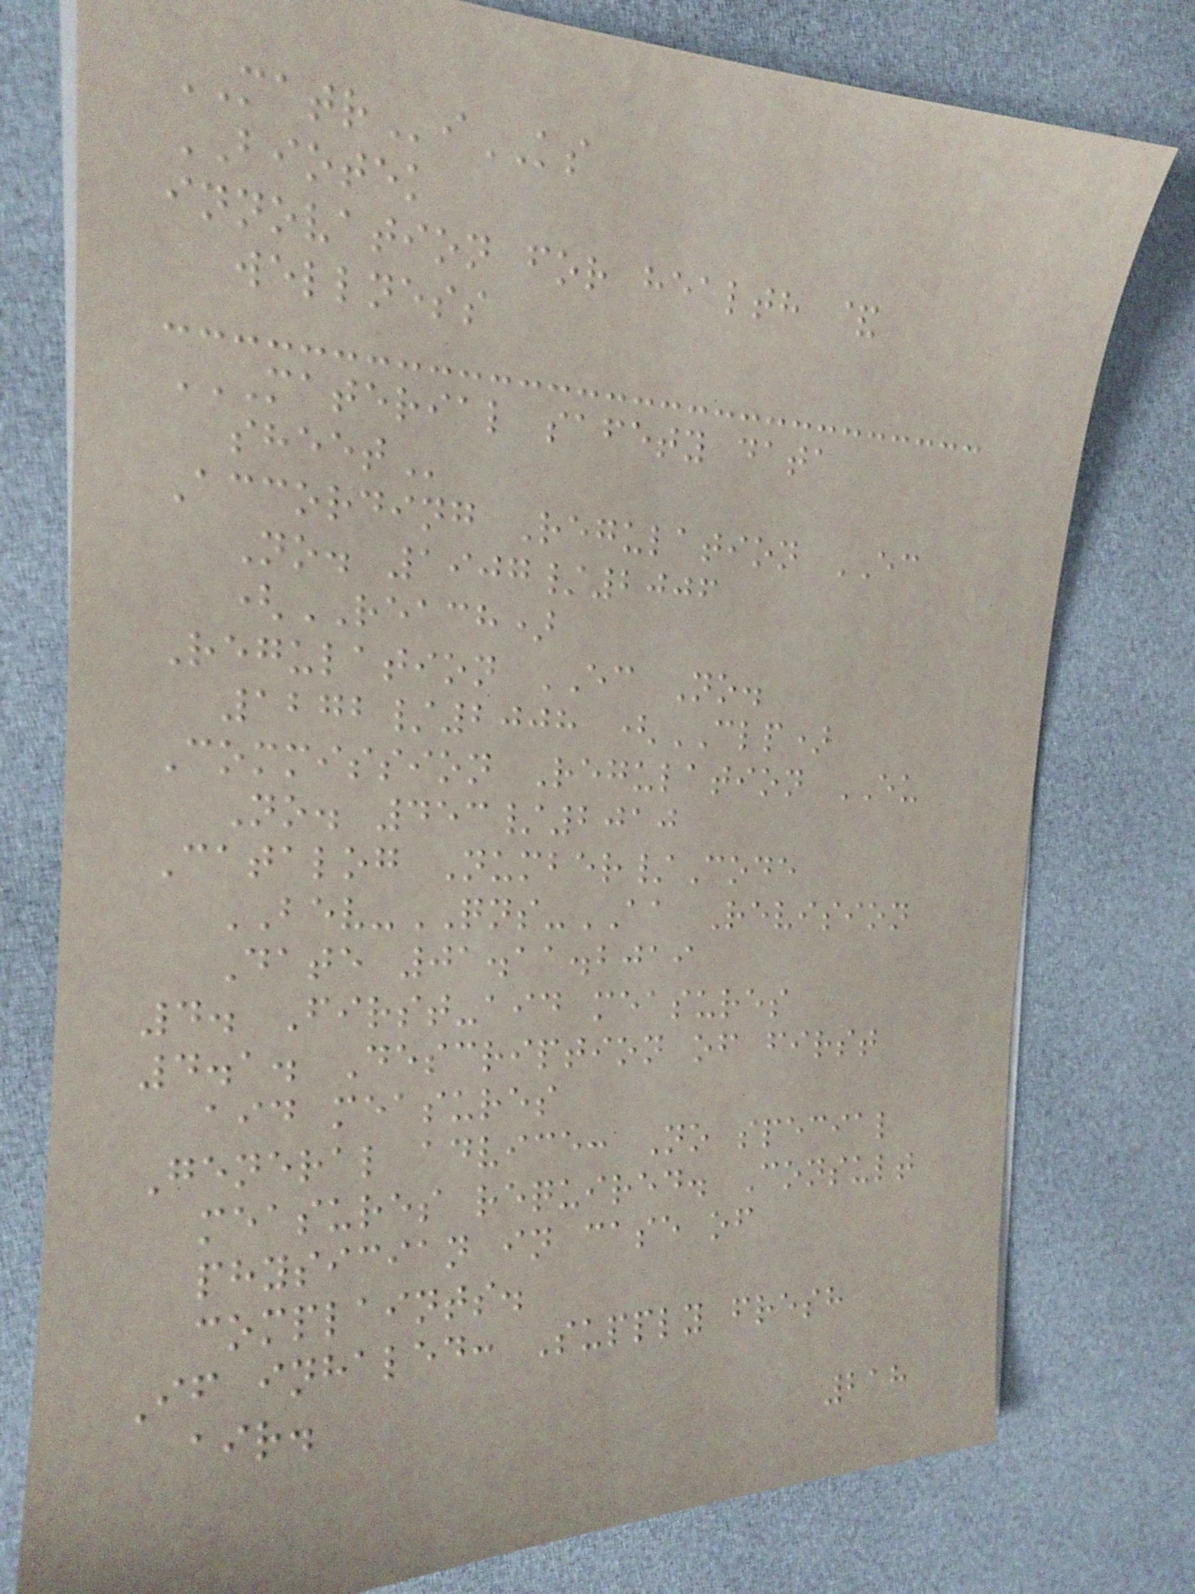MATRiKS
BIOTEK
innovation for health &
wellness
MATERIAL SAFETY DATA
SHEET
According Regulation EC
No. 1907/2006
(REACH)
Regulation EC No.
1272/2008 (CLP)
Commission Regulation EU
No. 453/2010
Catalog Number/Code
BEV-QNS-AA Revision
Date 01.11.2019
4. First-aid measures
4.1. Description of first
aid measures
General advice: No special
measures required. Consult
physician in case of
complaints.
If inhaled: Supply fresh
air.
218
